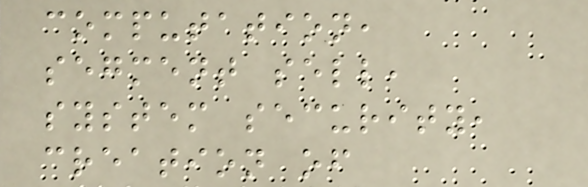computation,
segment sell,
system security,
creation of
